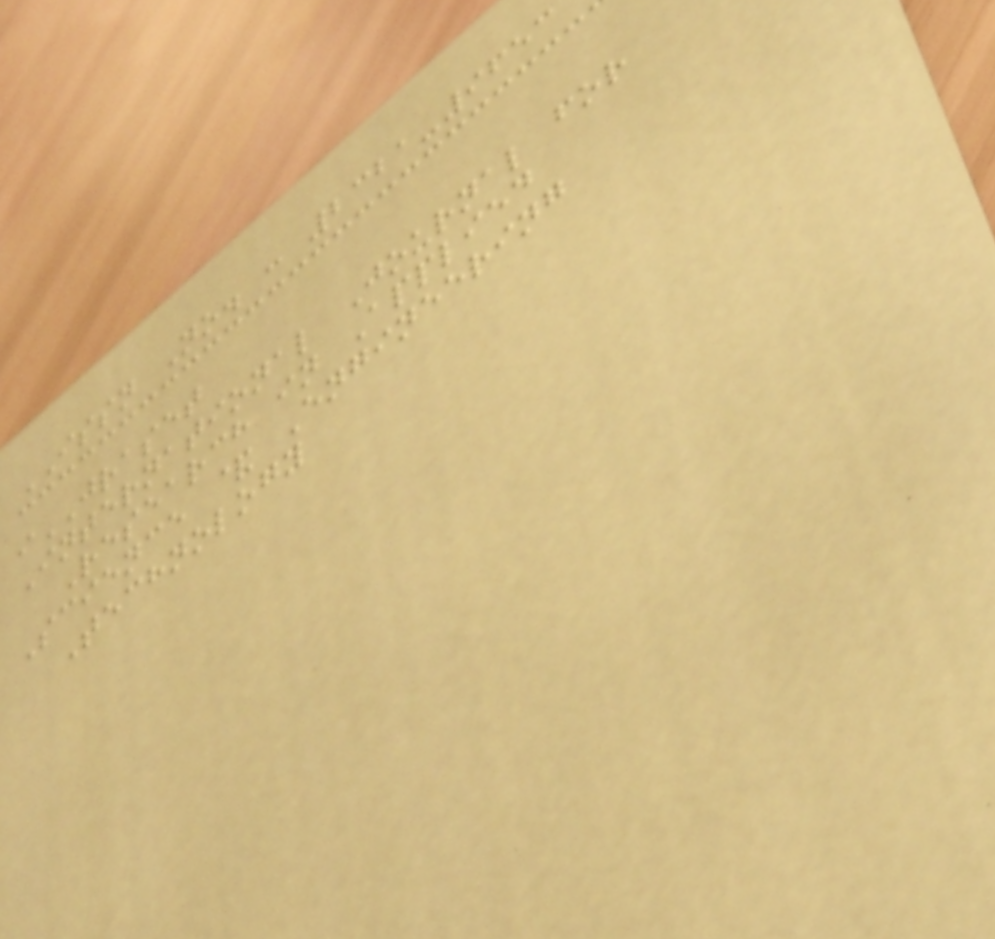ISSN No. : 2321-9653
iJRASET
International Journal for
Research in Applied
Science & Engineering
Technology
